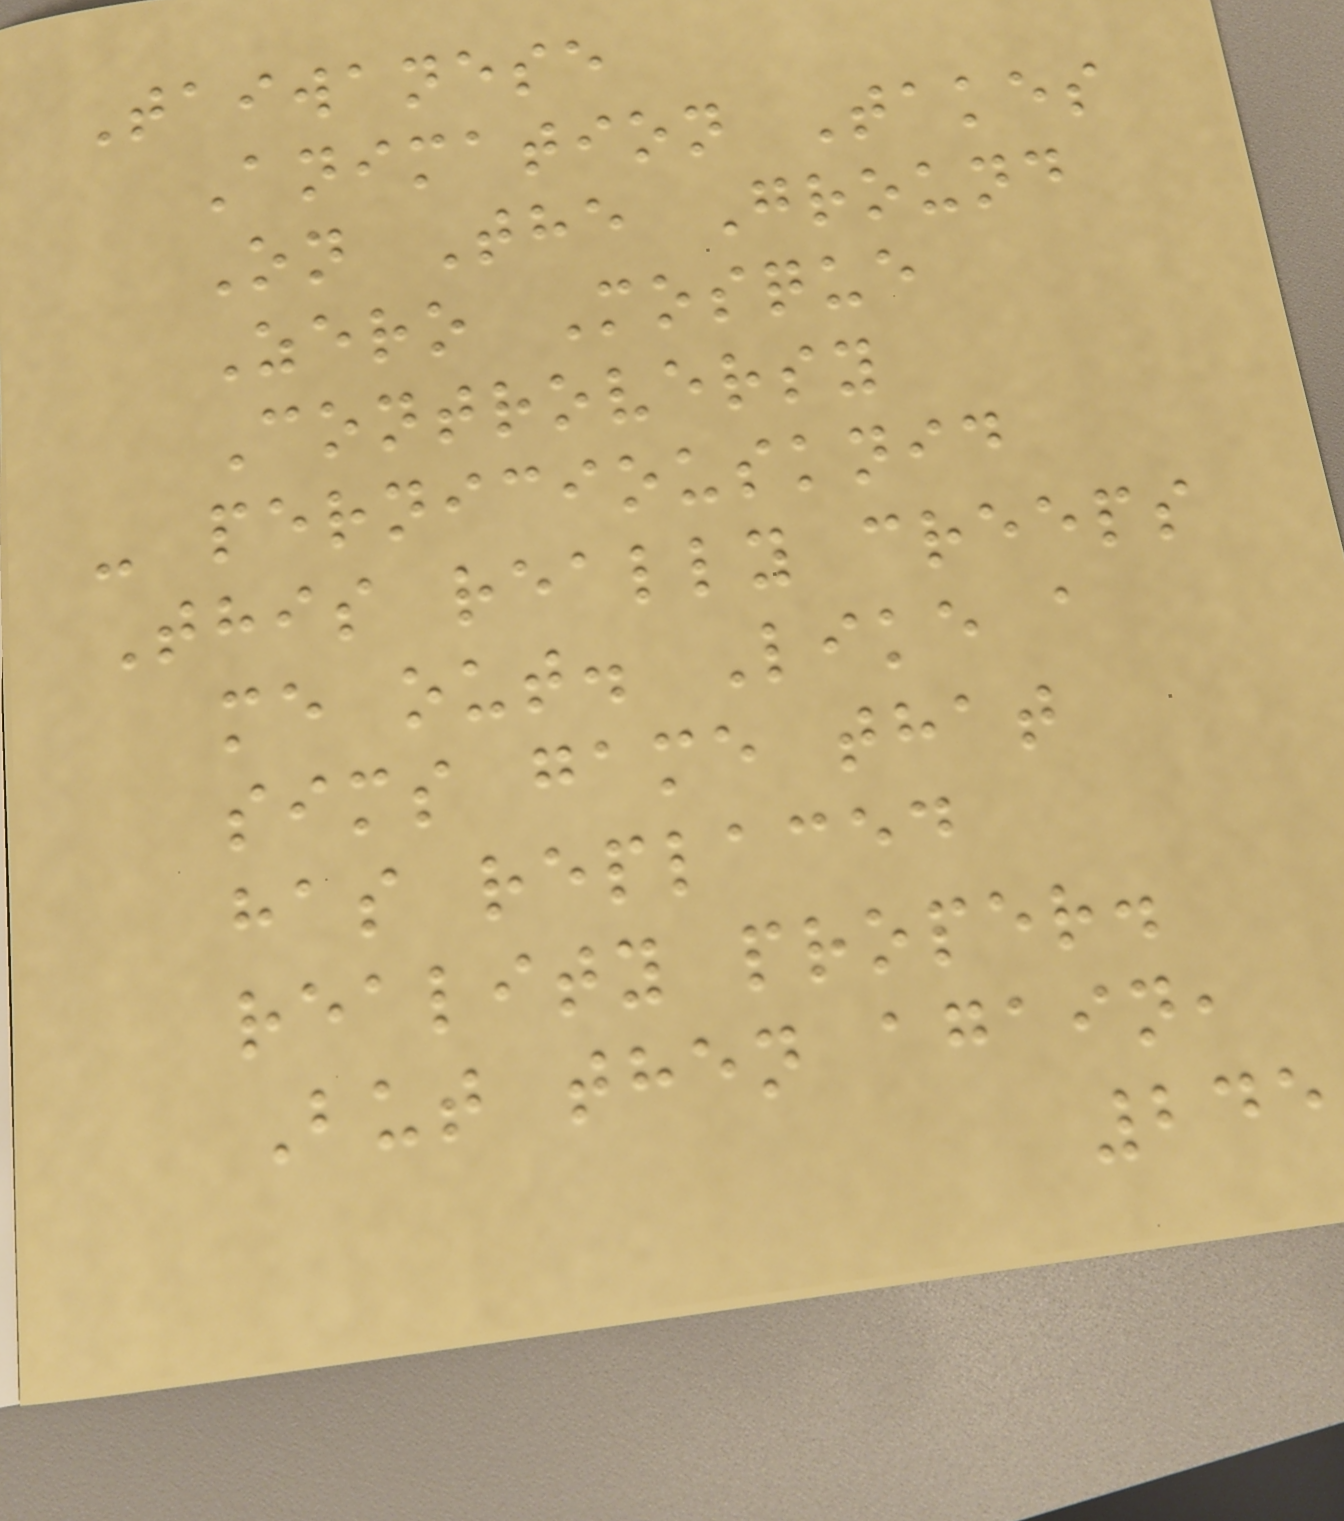Taiwanese
Animation Takes
On The Ground
Zero Mosque
Controversy
- perniciousknid
This really creeps
me out. Like a
sims game that
has replaced
reality proper.
But then again,
245
